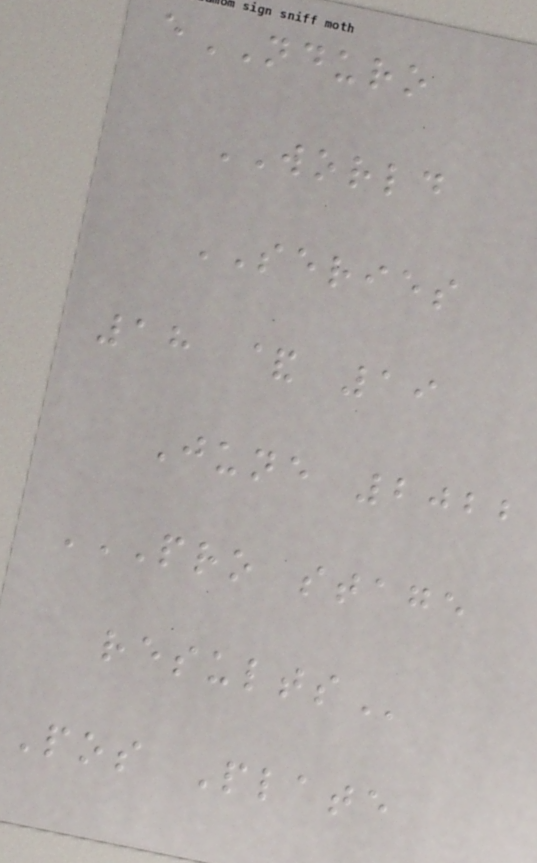eNDURO
WORLD
SERIES
18 & 19
June 2022
PRO STAGE
RESULTS
Pos Plate
